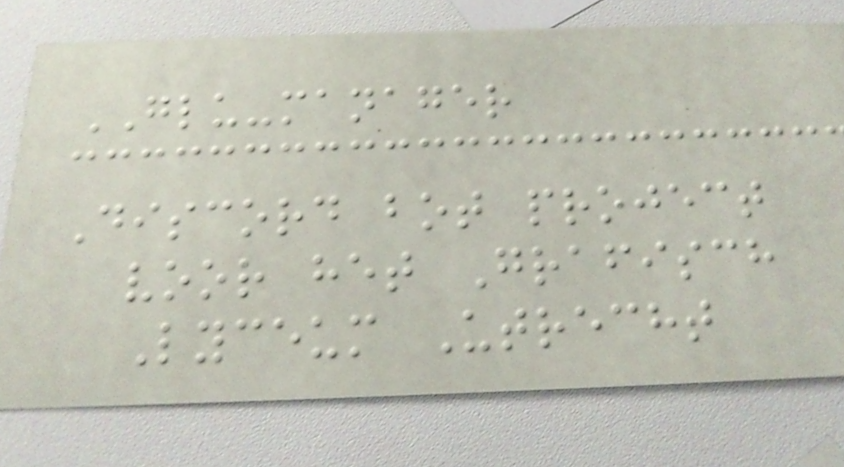GLU-manager
Discord bot project
voor het Grafisch
Lyceum Utrecht
